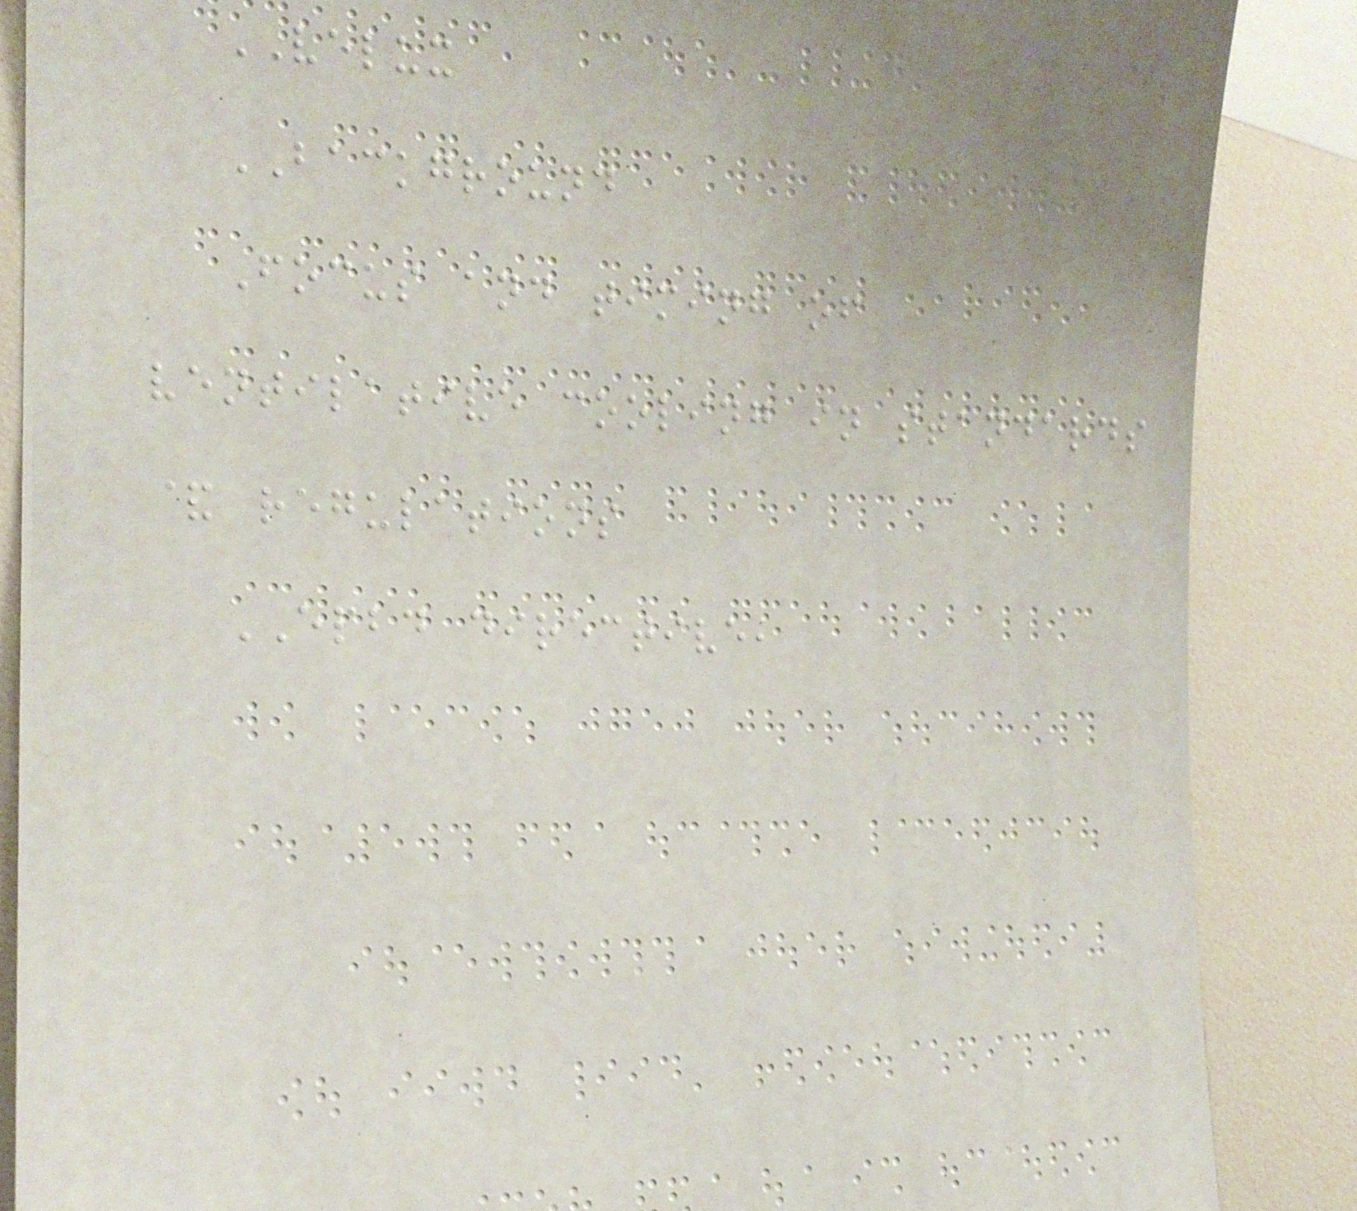VELUX
BACKGROUND
Focus and timing of
ventilative cooling in standards
& regulations
EPBD directive,
